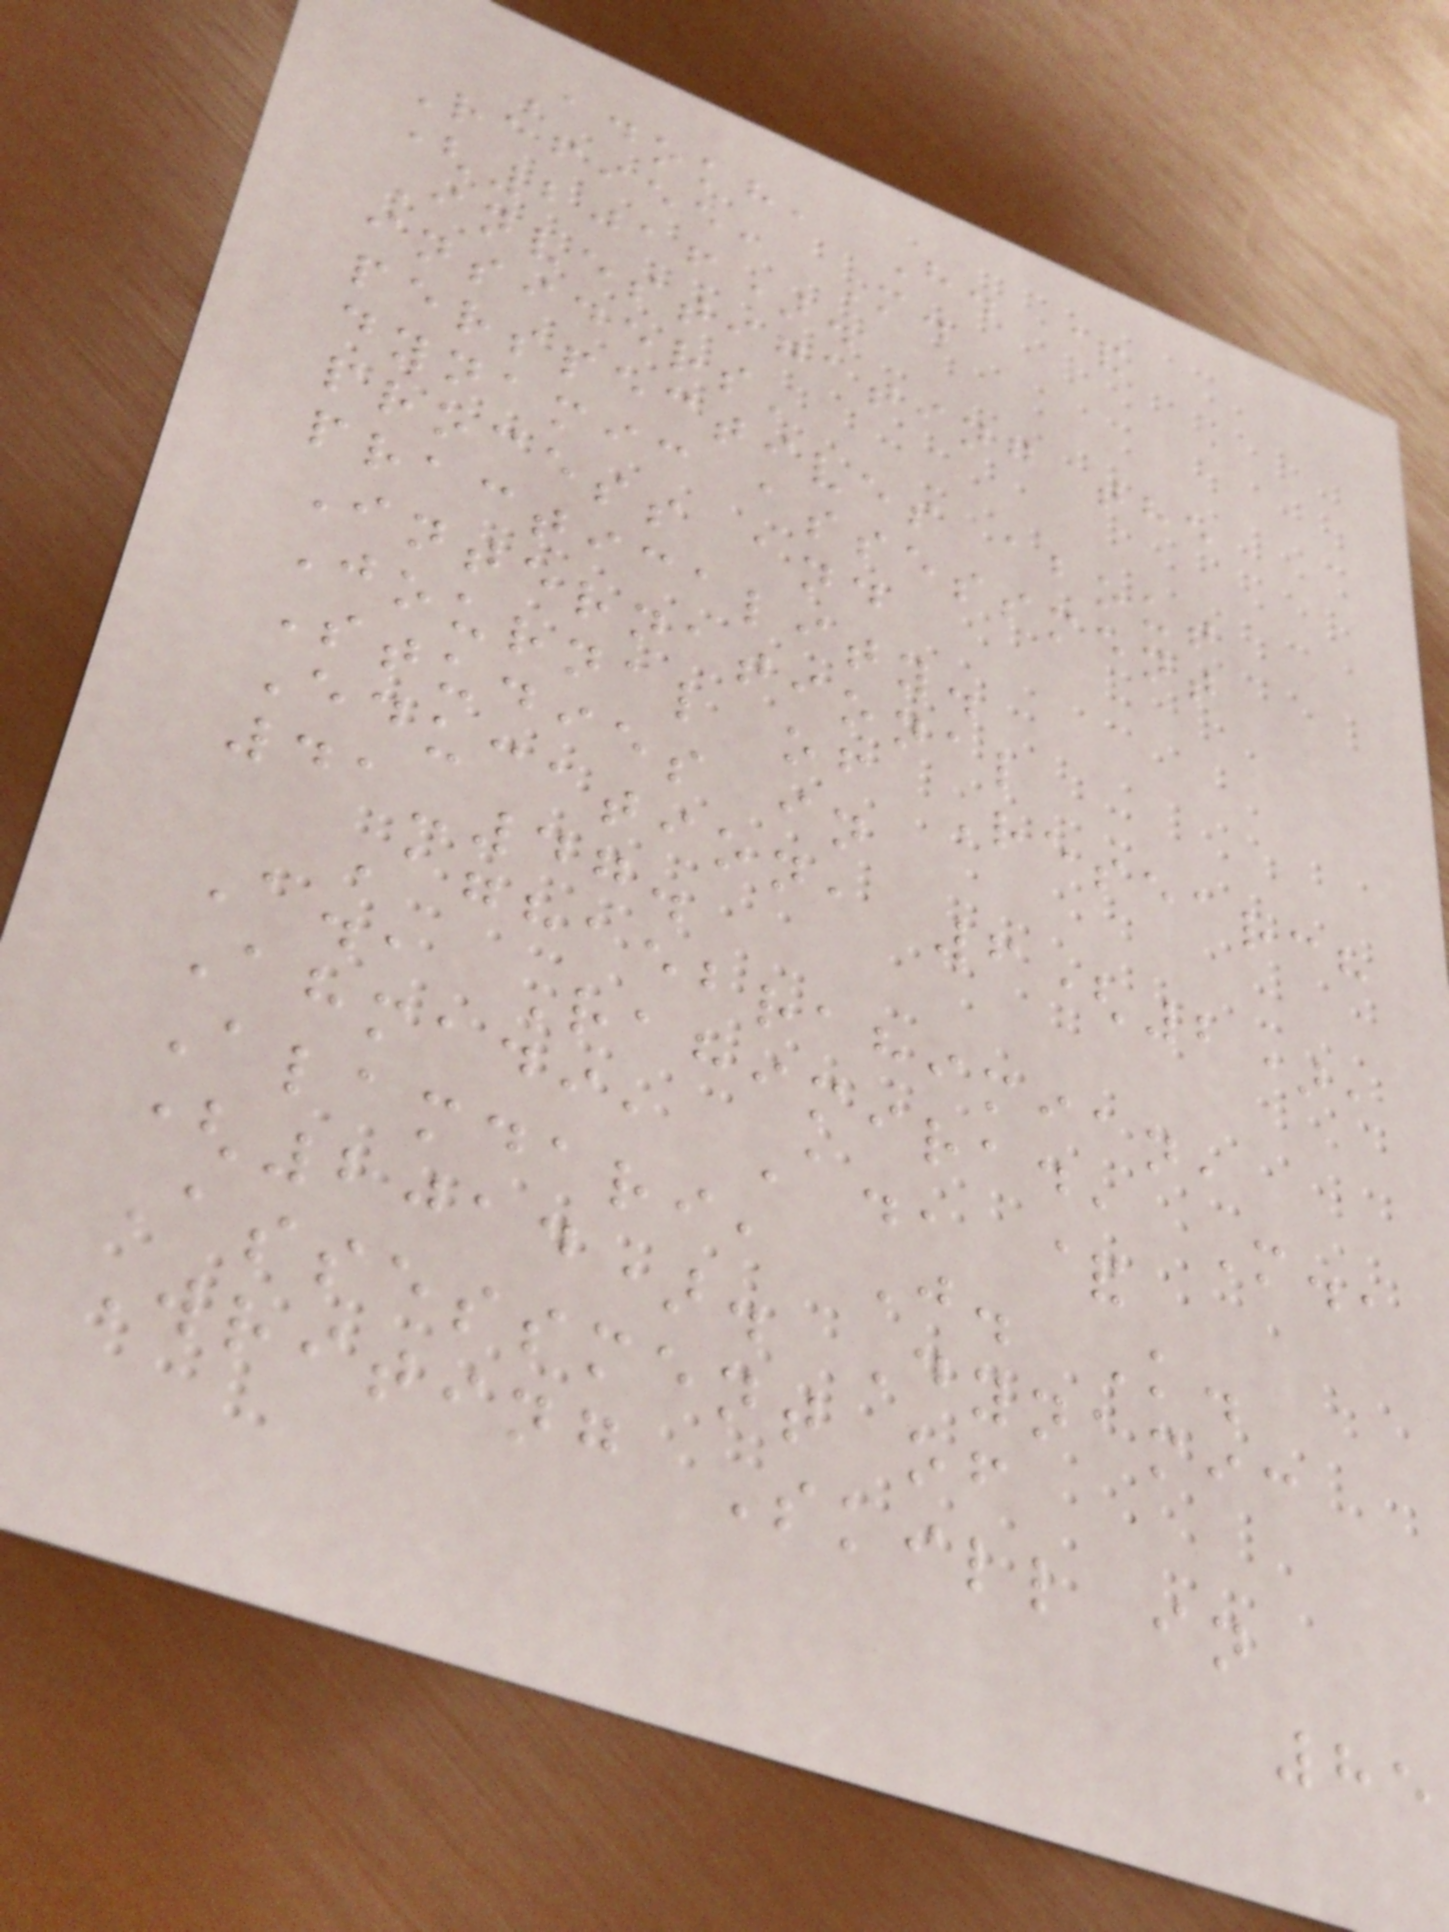Adokh, H. &
Rafiee, M.
(2016).
Investigating the
insiders'
perspectives about
dynamic assessment
process and
practicality.
International
Journal of Research
Studies in
Education, 6(2),
41-47.
Aghaebrahimian,
A., Rahimirad, M.,
Ahmadi, A., &
Alamdari, J. K.
(2014). Dynamic
Assessment of
Writing Skill in
85
